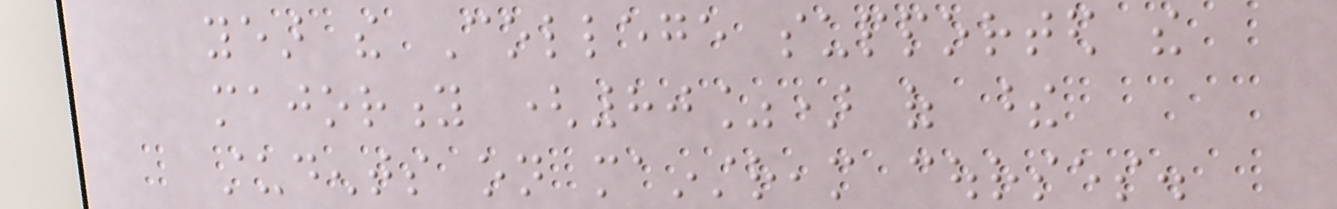year the College supported the
majority (80%) of these
students on mainstream courses.
